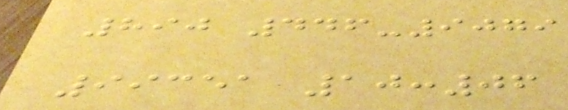890 446-9079
99351 10:06
